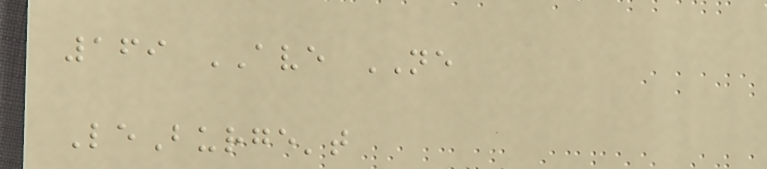169 AVE NE
LeBurge't
